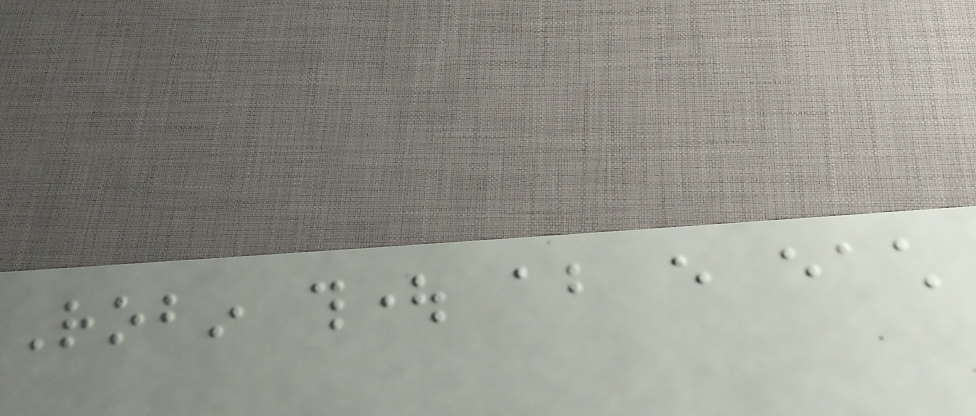Robin thought about every each
